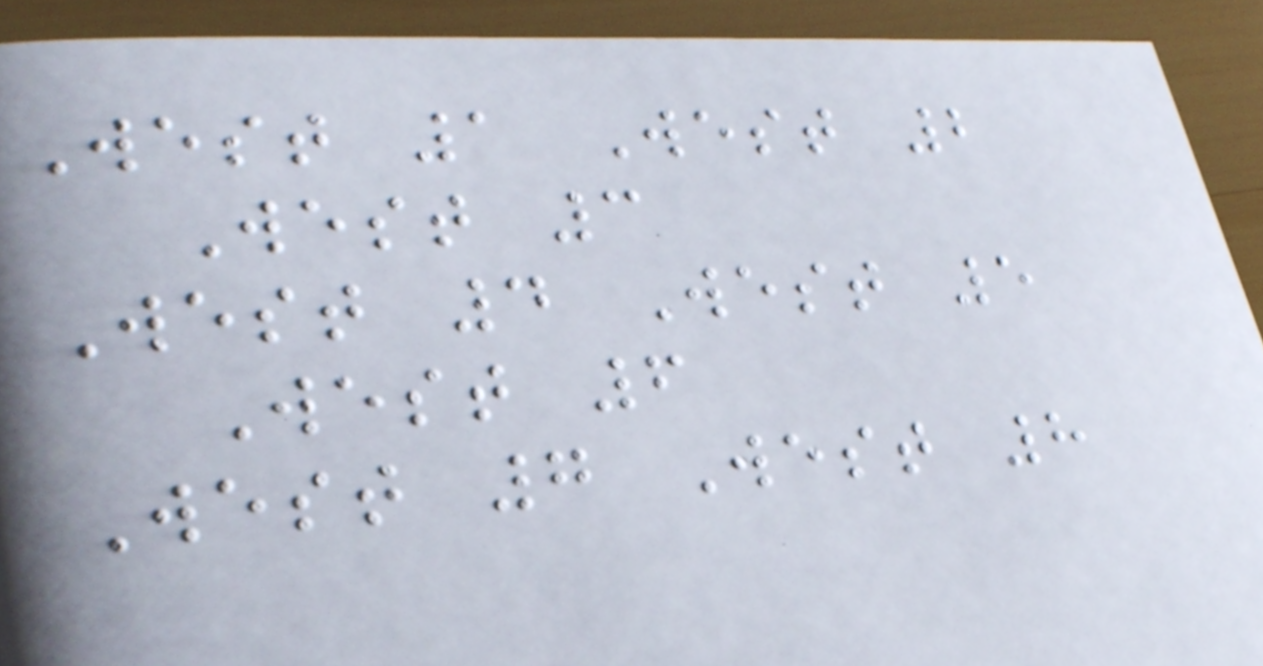West 1 West 2
West 3
West 4 West 5
West 6
West 7 West 8
